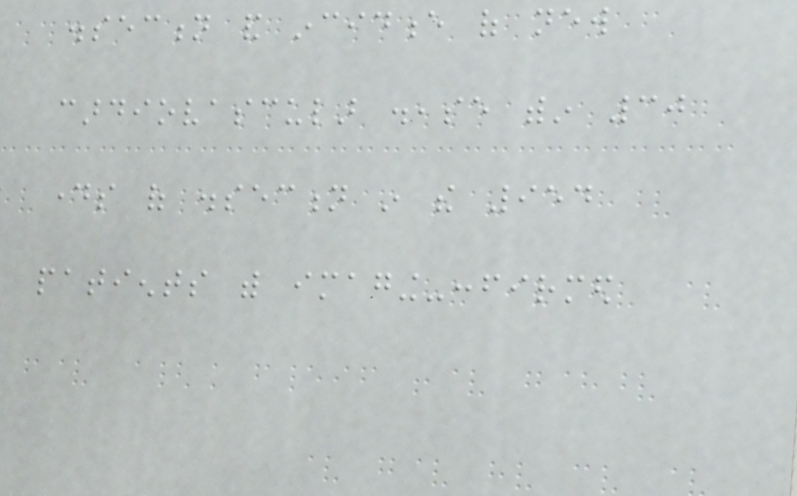dissection and incidence of new
cardiovascular disease within 30
days of dissection in the 954
patients with imaging-confirmed
